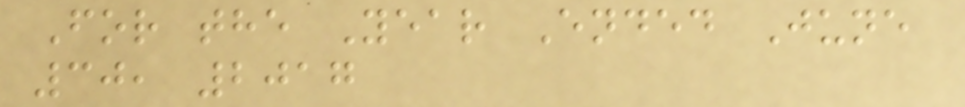For the Year Ended June
30, 2017
